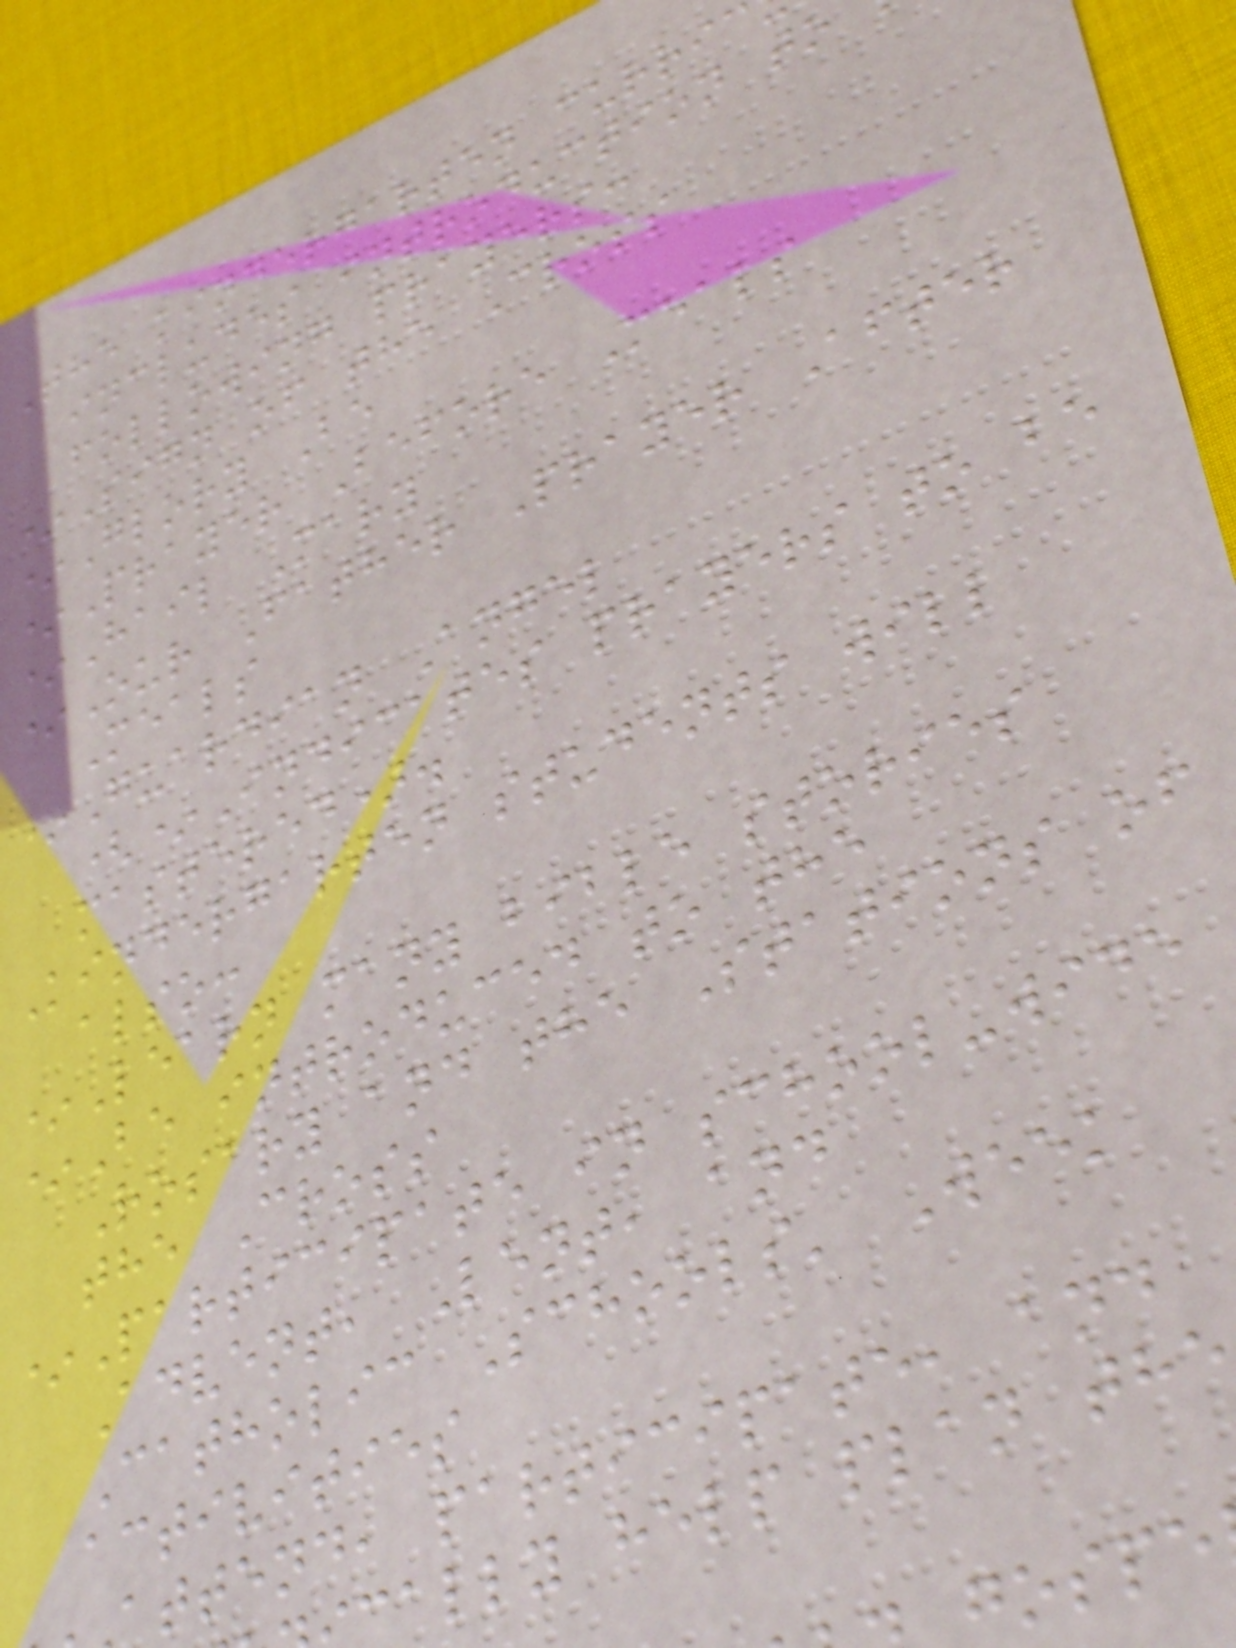The kindergarten curric
includes introduction to
following prayers:
*Sign of the Cross
*Glory Be
*Prayer Before Meals
*Hail Mary
*Our Father Prayer After
Meals
*Guardian Angel
(*Indicates prayers to be
mastered).
Kindergarten students will
also:
*Learn many bible stories
*Be introduced to the
Rosary and the Stations of
the Cross
*Participate in school-wide
Advent, Lent, and
Catholic Schools' Week
activities
attend, participate, and
ally help plan the
